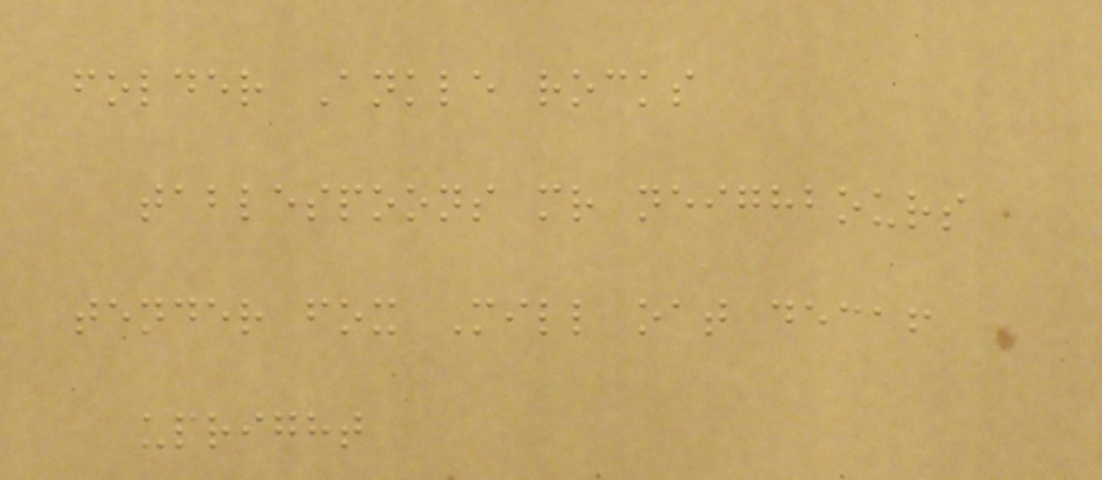folder Ankle rocks
tablespoons mr neighbours
tender fox Mill oat decaf
upright
